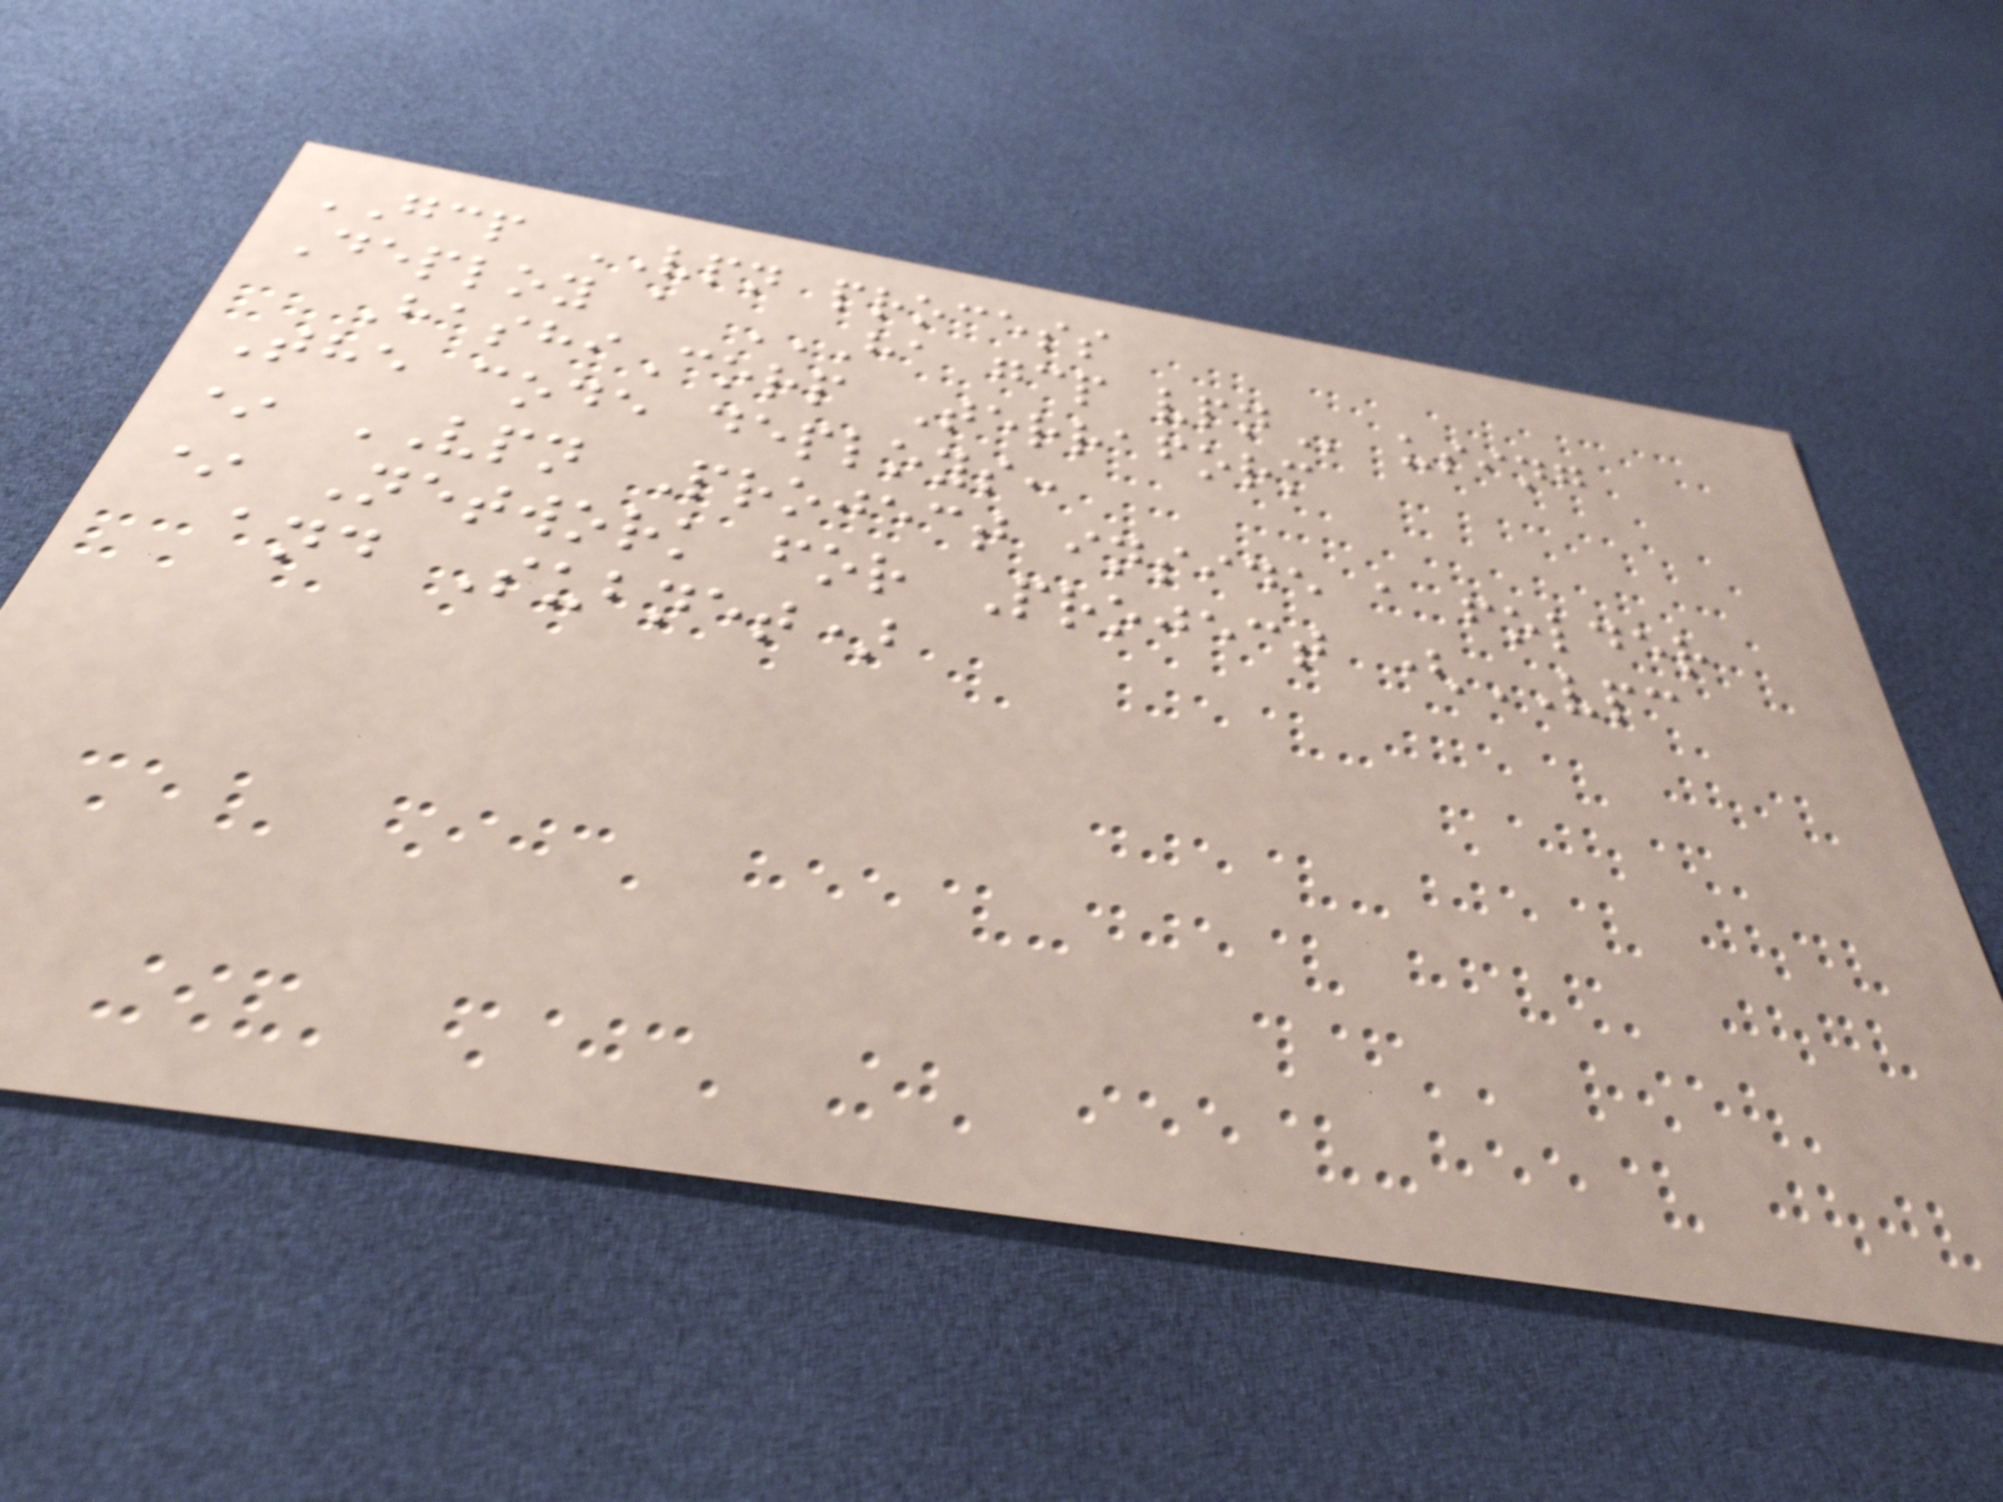GCP VPN process
Deploy a HA GCP VPN using
HashiCorp Terraform
The code deploys:
* VPN Project inside a folder
* Network for Project (VPC
and Subnet)
